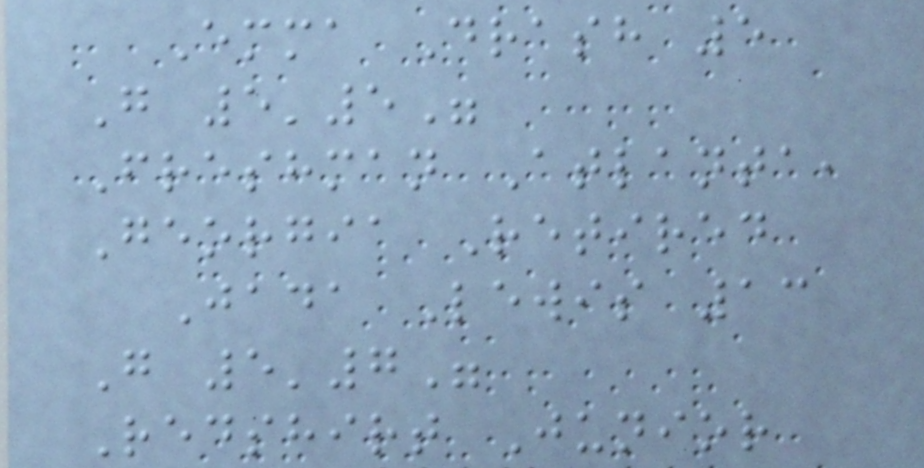Emma Drash 5
G 5'5"
Freshman Atlanta,
Georgia Retired
Jada Lewis 13
G 5'7"
Redshirt Junior
